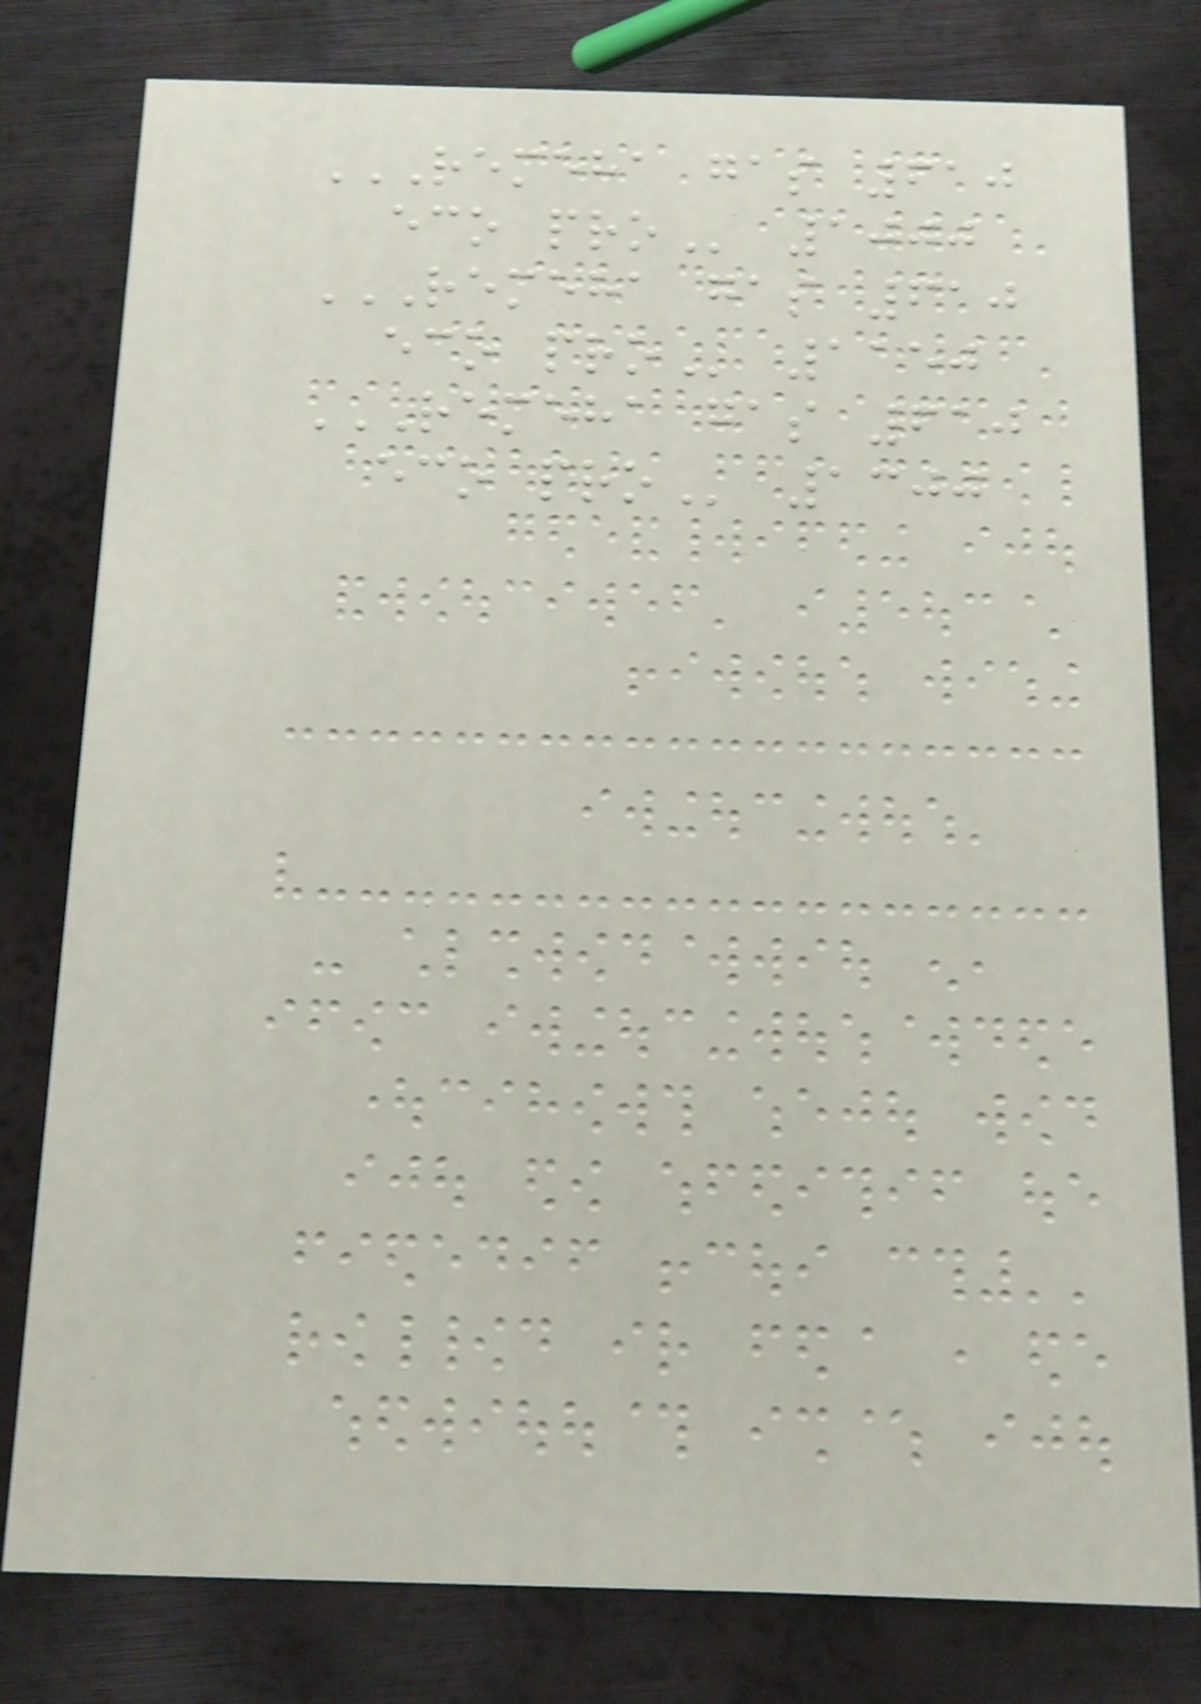REMEHA GAS 610
ECO PRO 1000
REMEHA GAS 610
ECO PRO 1150
REMEHA GAS 610
ECO PRO 1300
